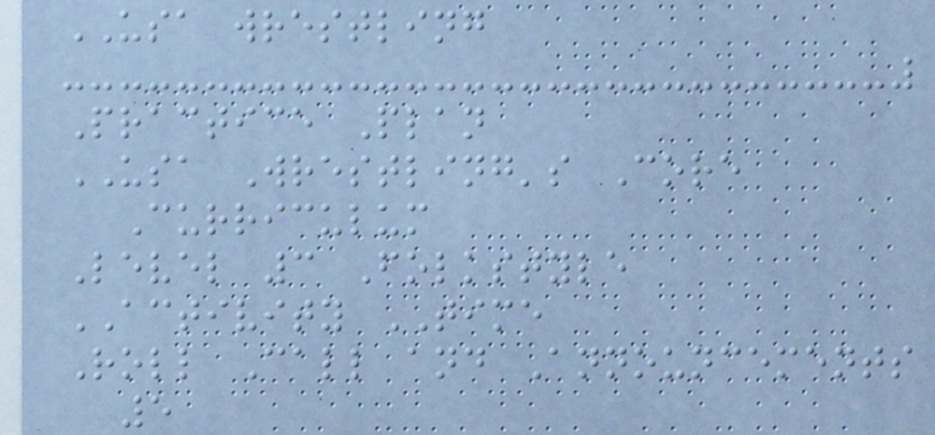USA wrestling
Practice Plan
USA Wrestling's Core
Curriculum
Level 3 Folkstyle
ACTIVITY TIME
Roll Call and Announcements
5
